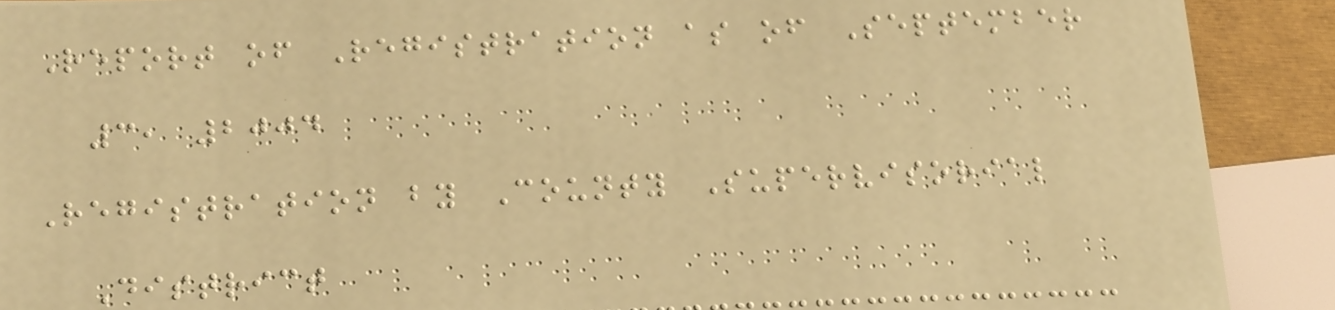Report of Registration as of September
3, 2004
Registration by County Supervisorial
District
